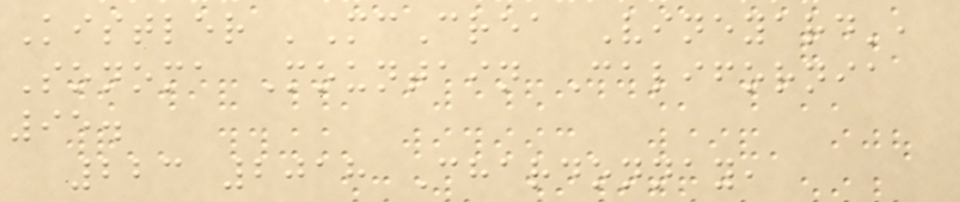Kistler 'McCrea Vineyard',
Sonoma Mountain California
95.
223 2018 Chardonnay,
